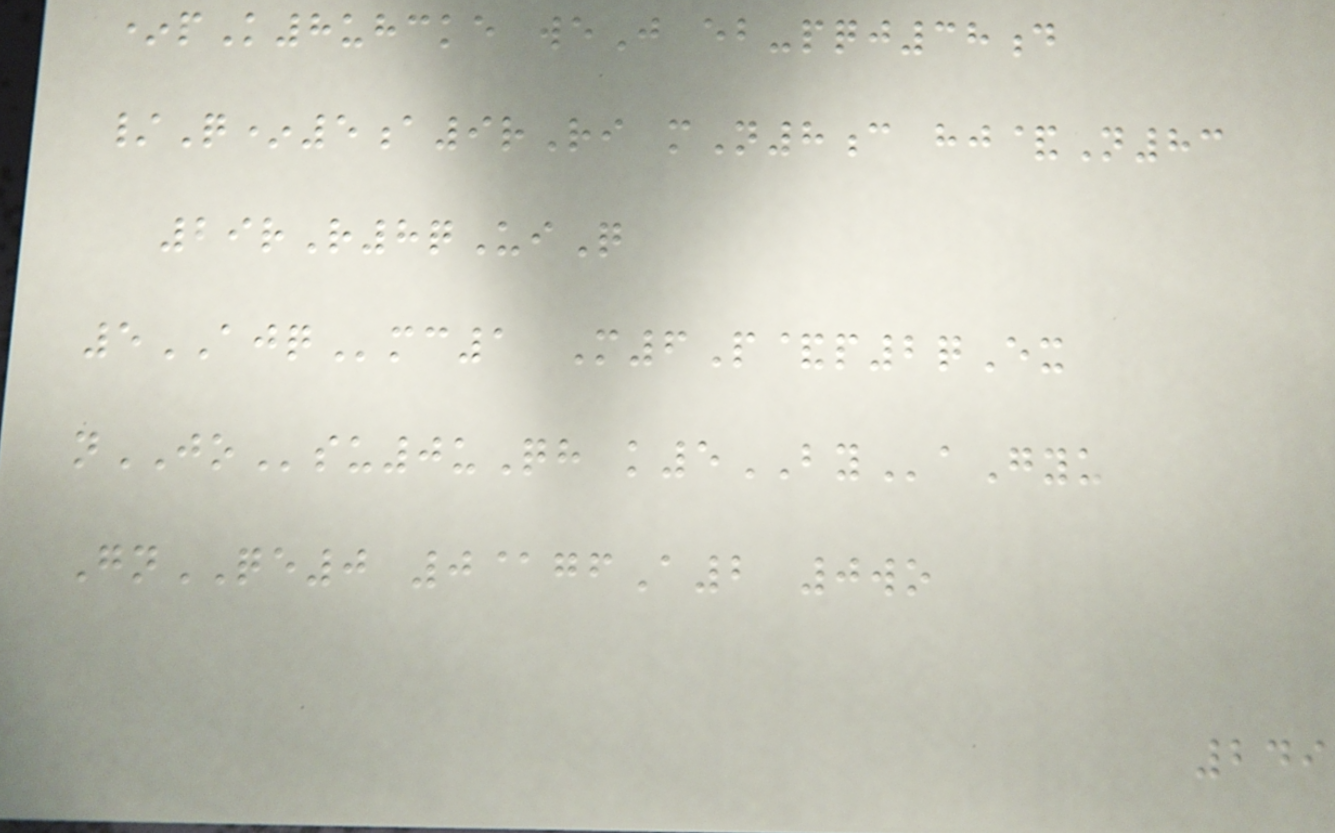*pK8uhcke weJ eb-pqj38d
/Q*5a9rRi mN8c hj&N83
29rR8qUiQ
5AJQmc1 M6P&p2qEx
nJOsu0uQh k5BYaGyu
GnQE0 0@gfA2 0wo
249
